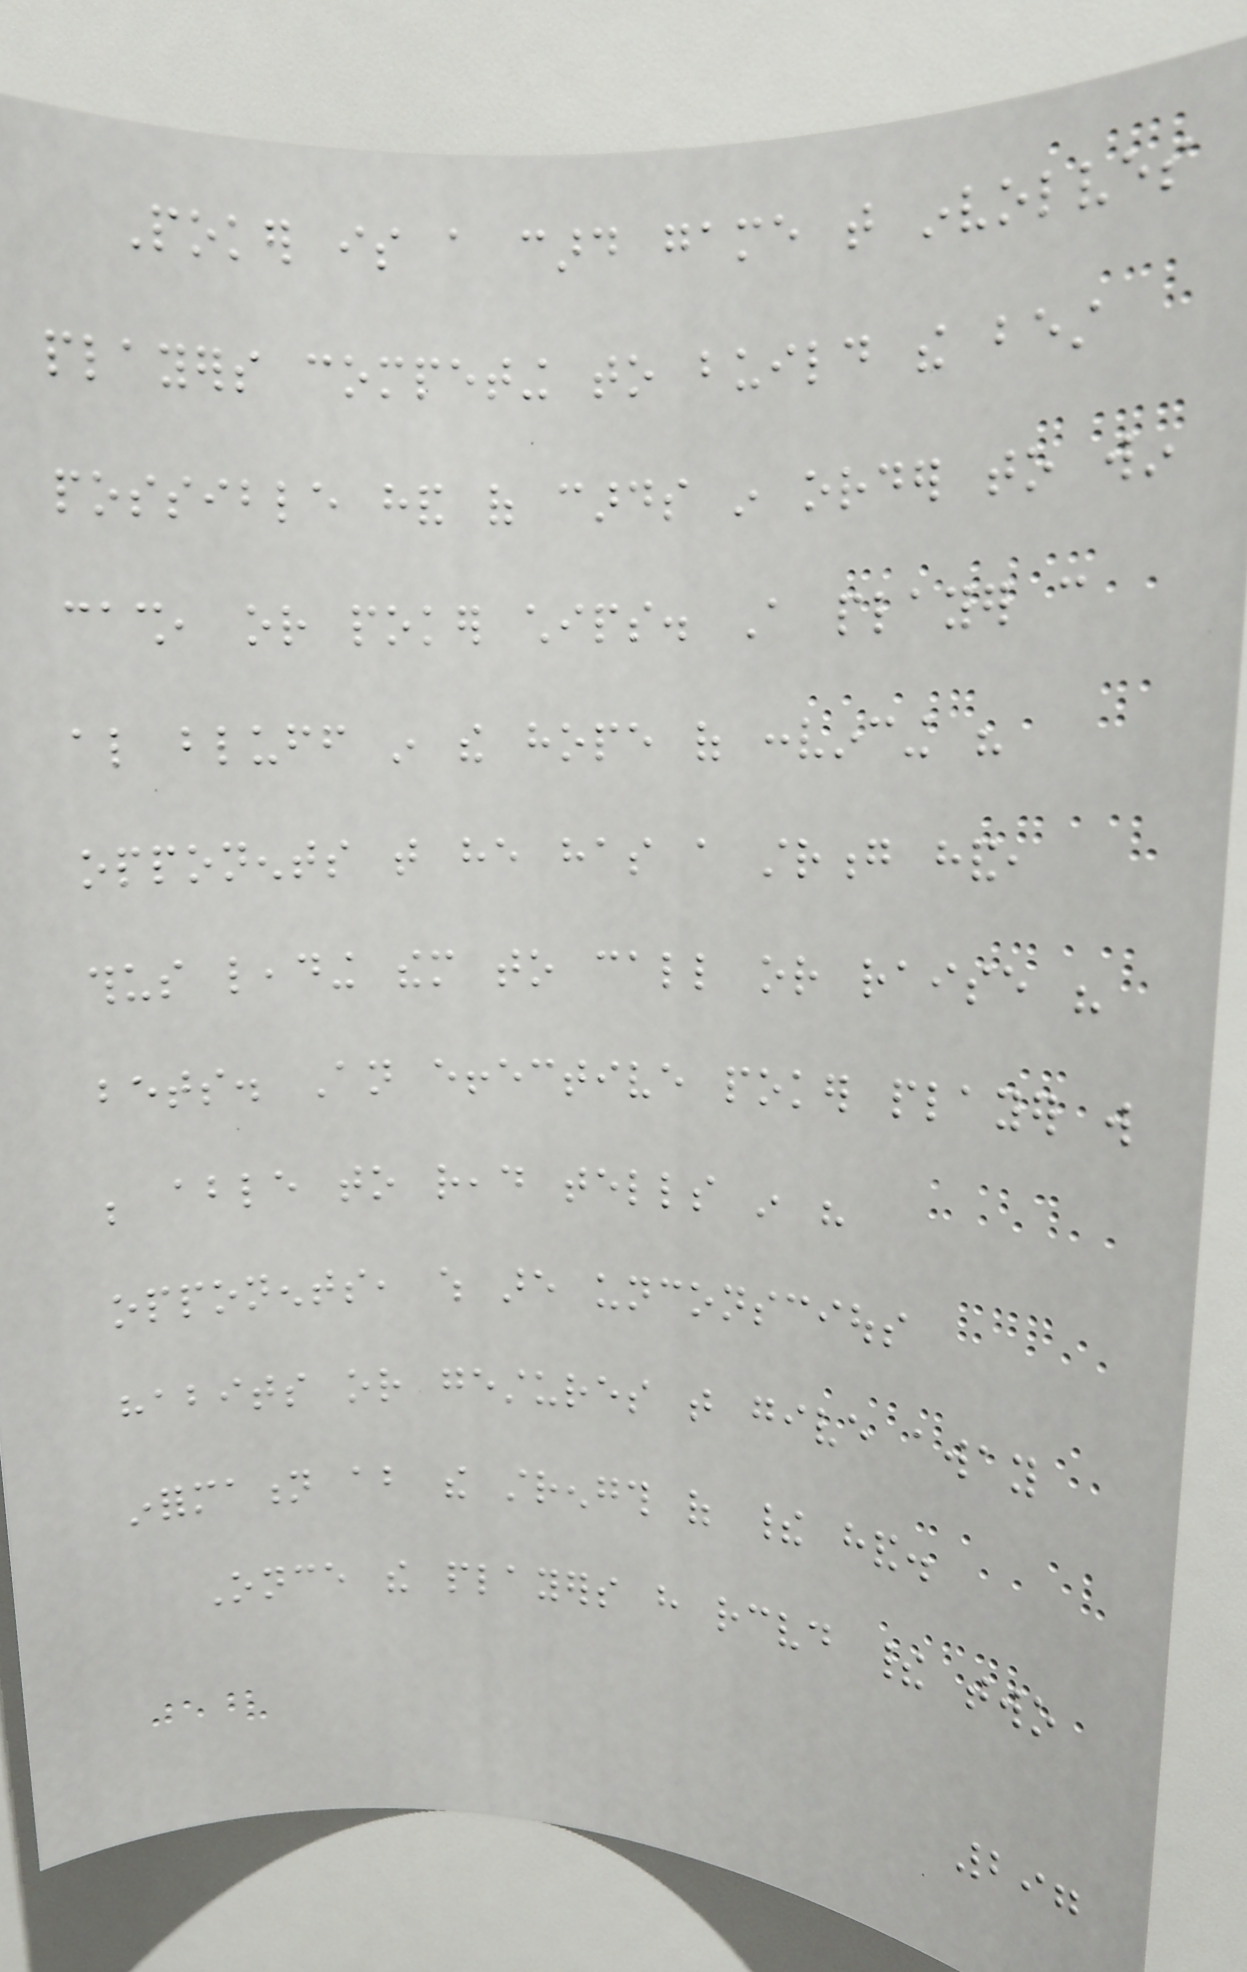Poker is a card game that involves
players competing to build the best
possible hand of cards in order to win
cash, or poker chips. A player can
also bluff in the hope of convincing his
opponents that he has a strong hand,
thus leading them to call or raise his
bets. An effective poker player will
be able to read tells in his
opponents, which are unconscious
habits or gestures that give away
information about the strength of their hand.
Once the players have received their two
297
